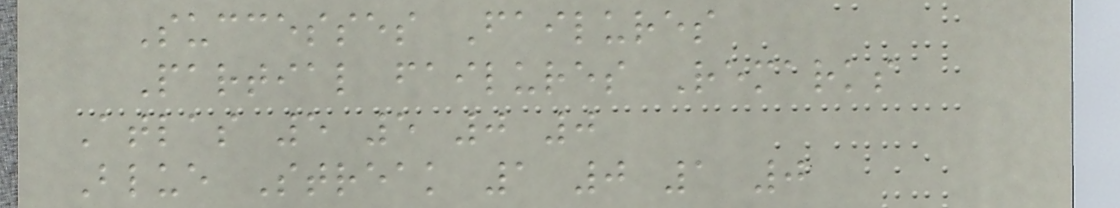Successes Failures
Partial failures Remarks
Atlas 5 5 0 0
Blue Streak 1 0 1 0
